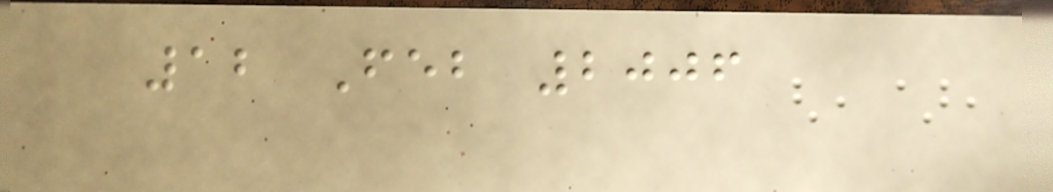12 Feb 2006
